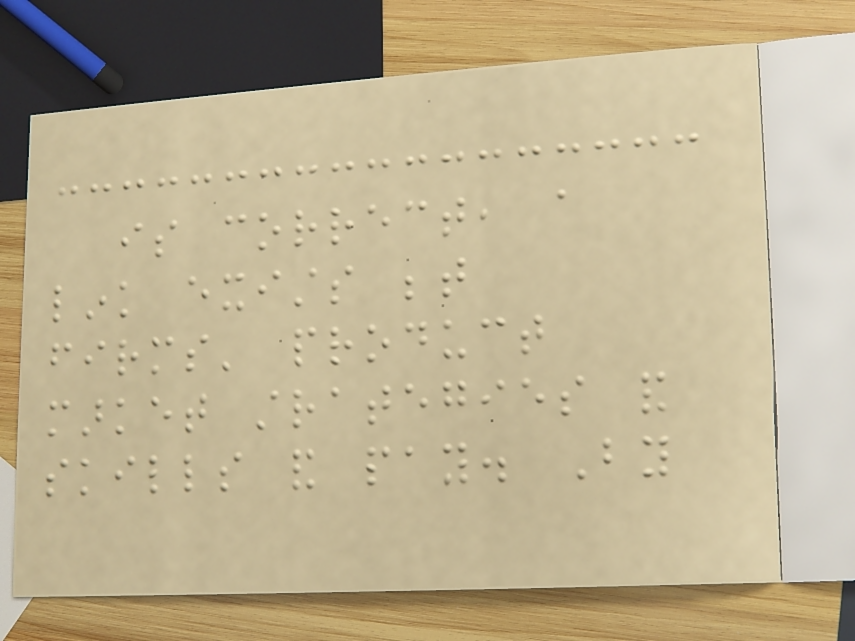is correct, a
link exists between
firms' product
market strategies and
skills and pay. By
